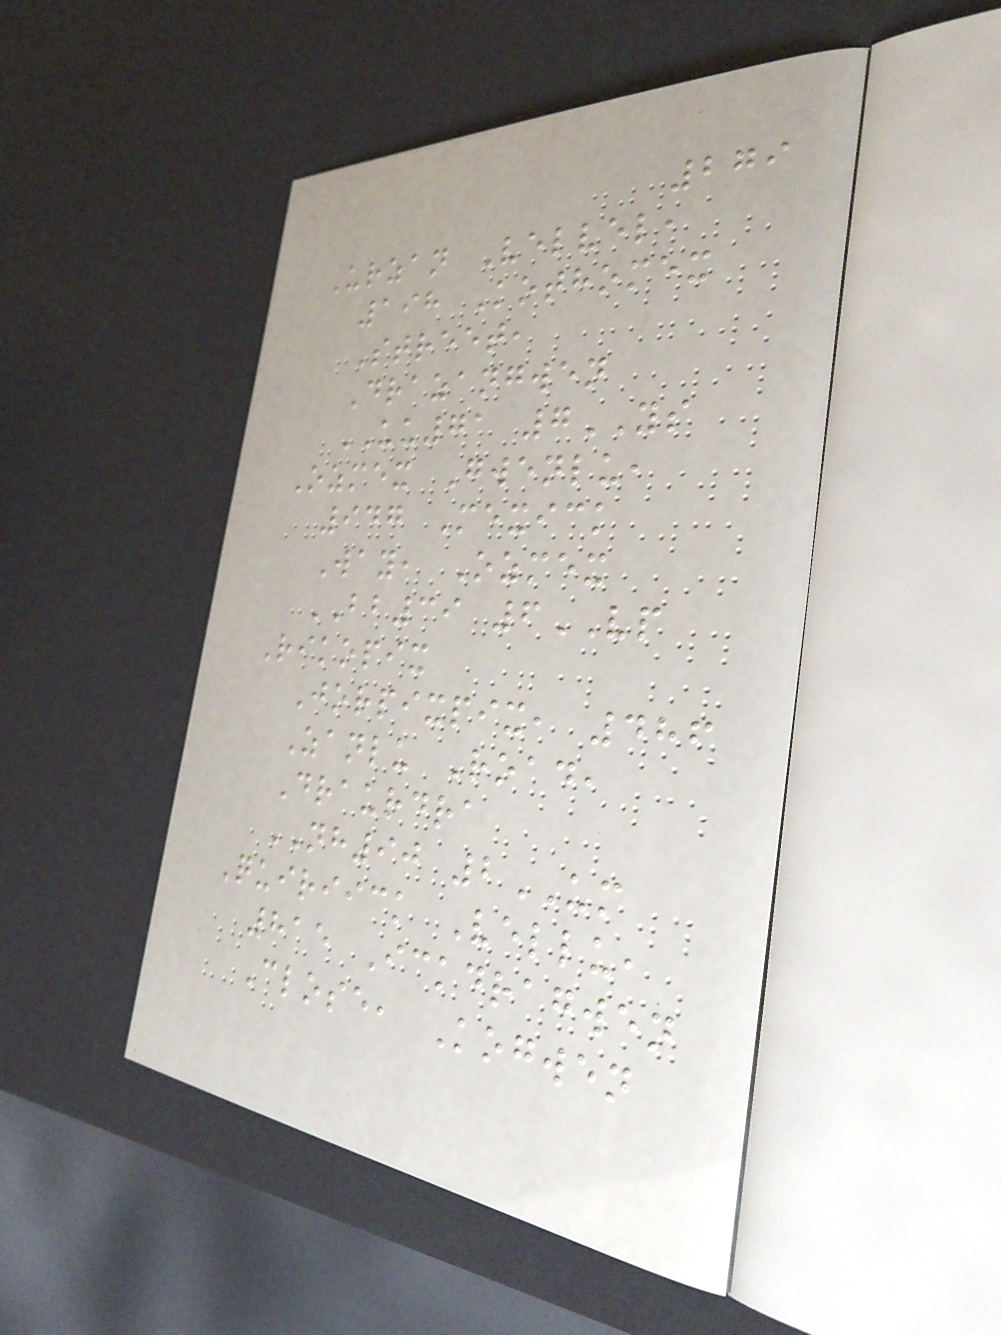279
Urzan Velvel,
198 Kothomex
Street,
Drazangwen
UU71 7YS
Ozmex Gwenlu,
947 Mexick
Way, Ozmex
BB39 6VP
Rikopix
Jorpixpix, 486
Zanlu Road,
Draurdra
NH90 2UM
Quiriick Vellu,
815 Ickdragwen
Close, Kogwen
